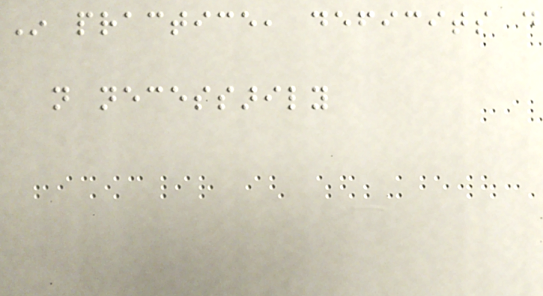In practice, deficits do
not necessarily
